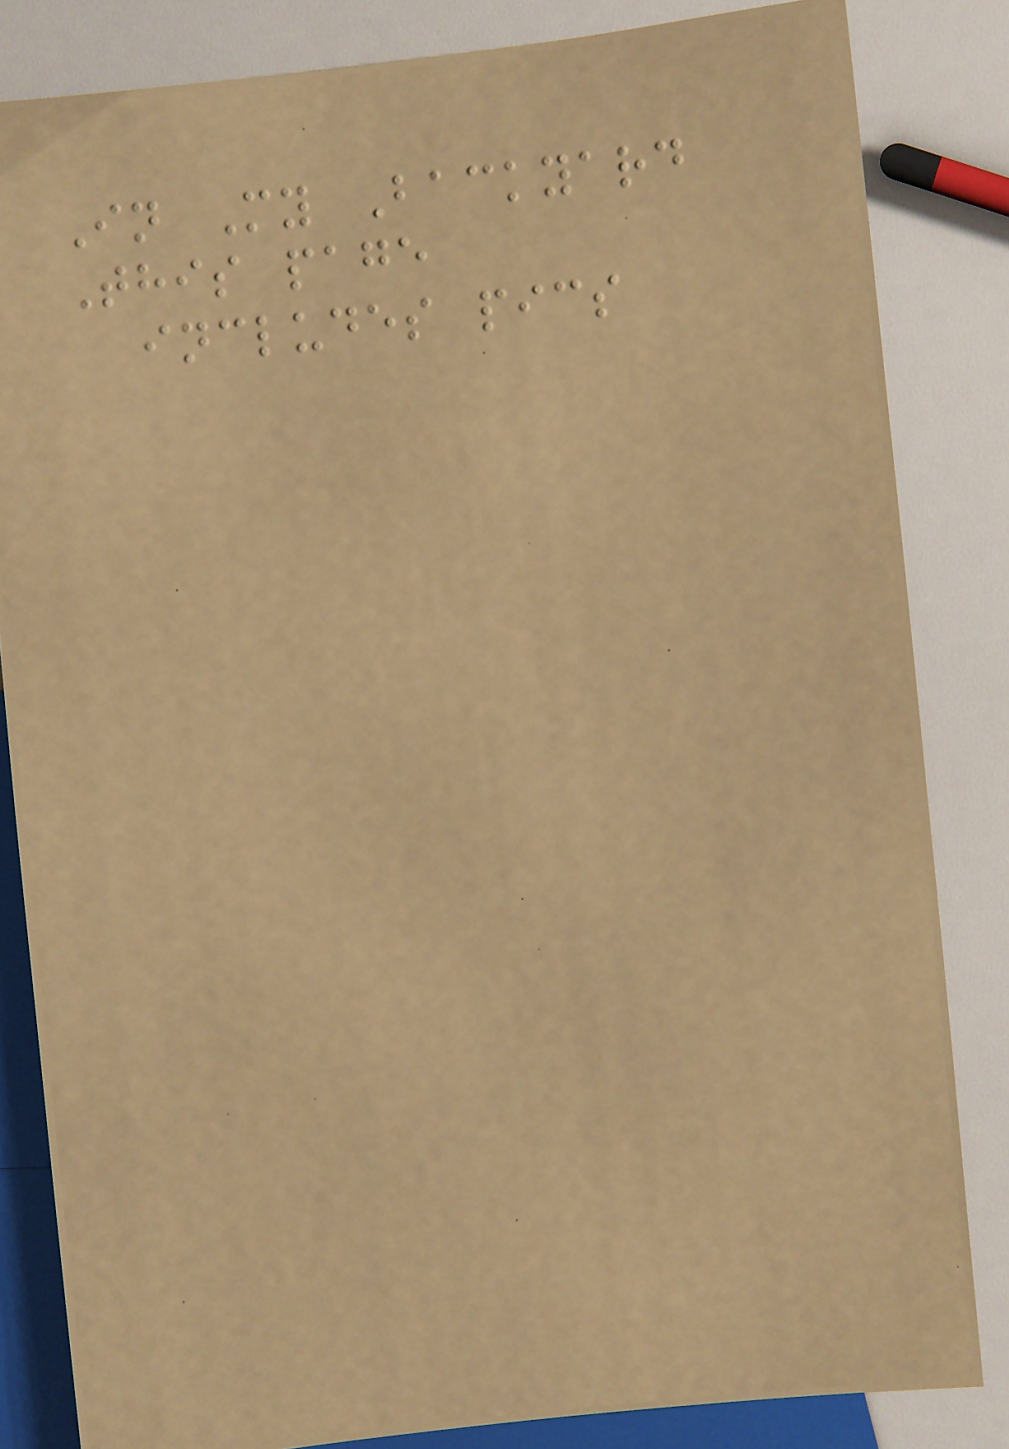In My Backyard
This page
includes pics
